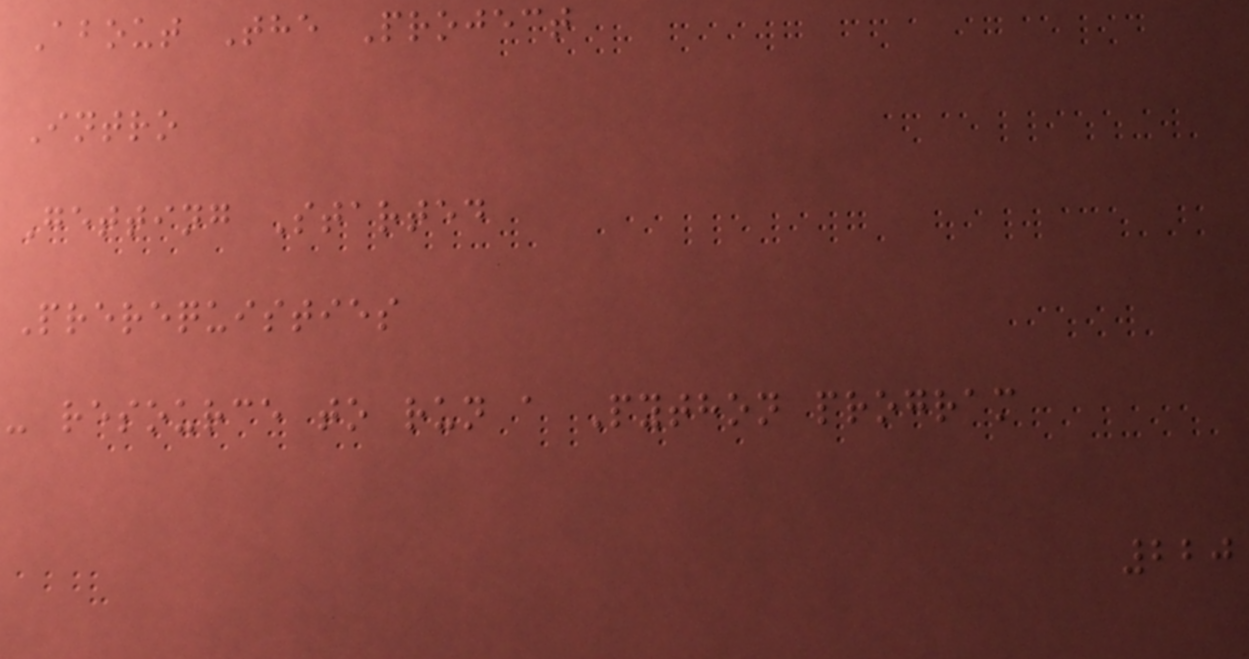About The Project
Intro
Getting Started
Prerequisties
- resource to run a Python program
220
